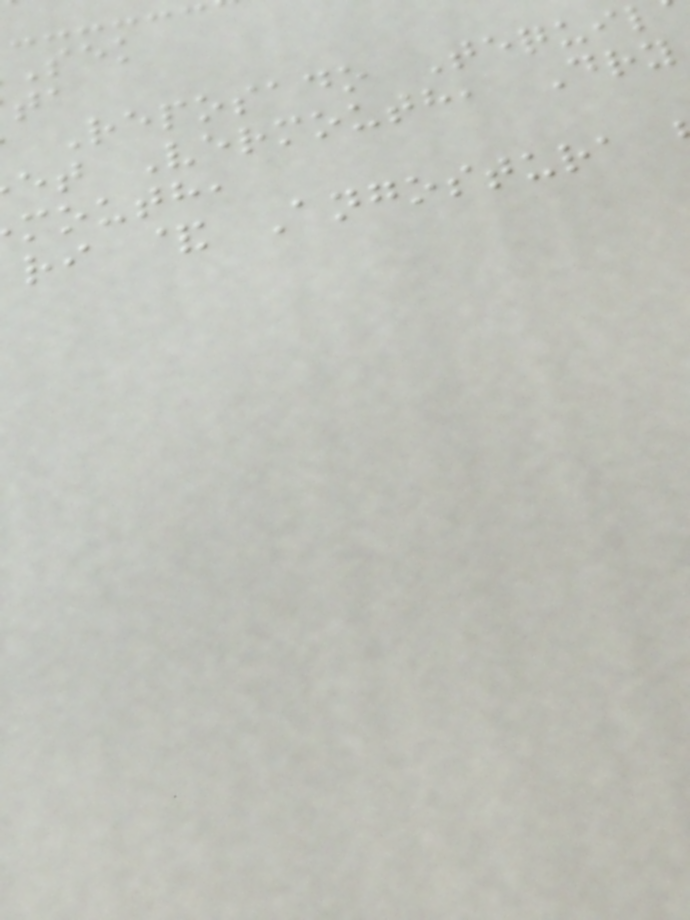Reposado Tequi
et Vermouth, Dry
mouth,
ri & Angostura
